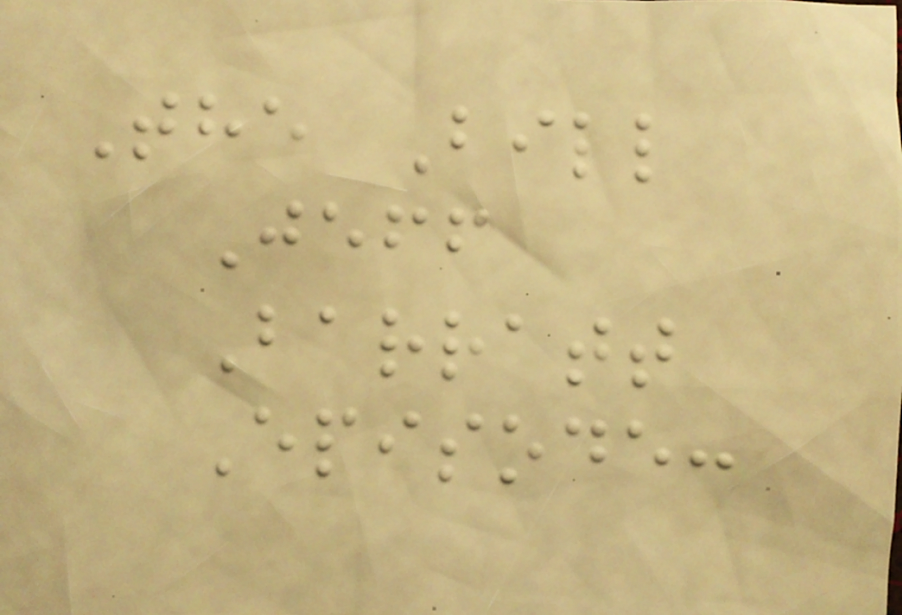The Bill
Jeff
Barratt
Episode:
